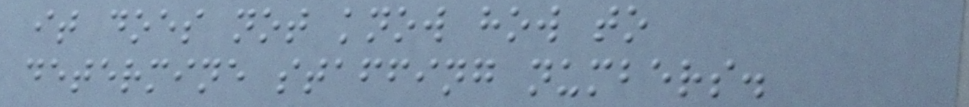it does not know how to
determine staffing numbers.
